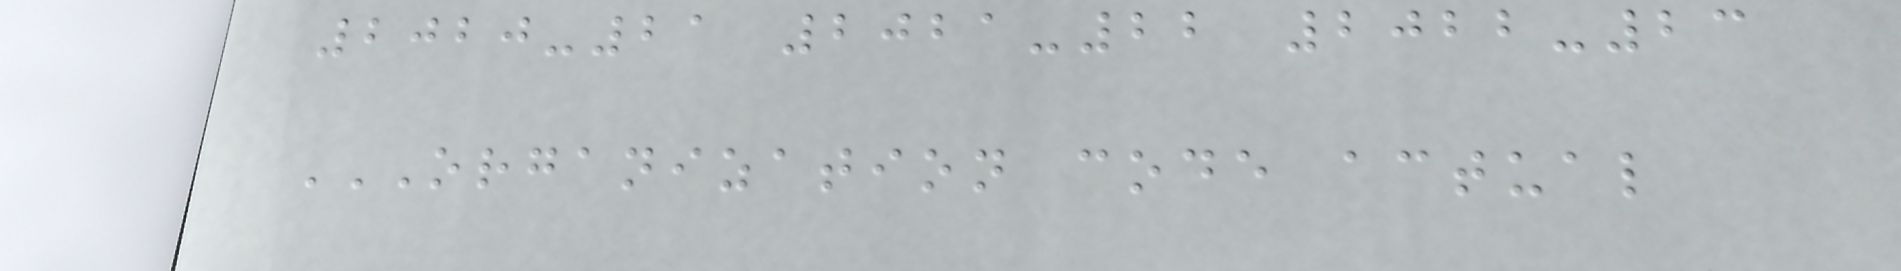2020-21 2021-22 2022-23
ORGANIZATION CODE ACTUAL
